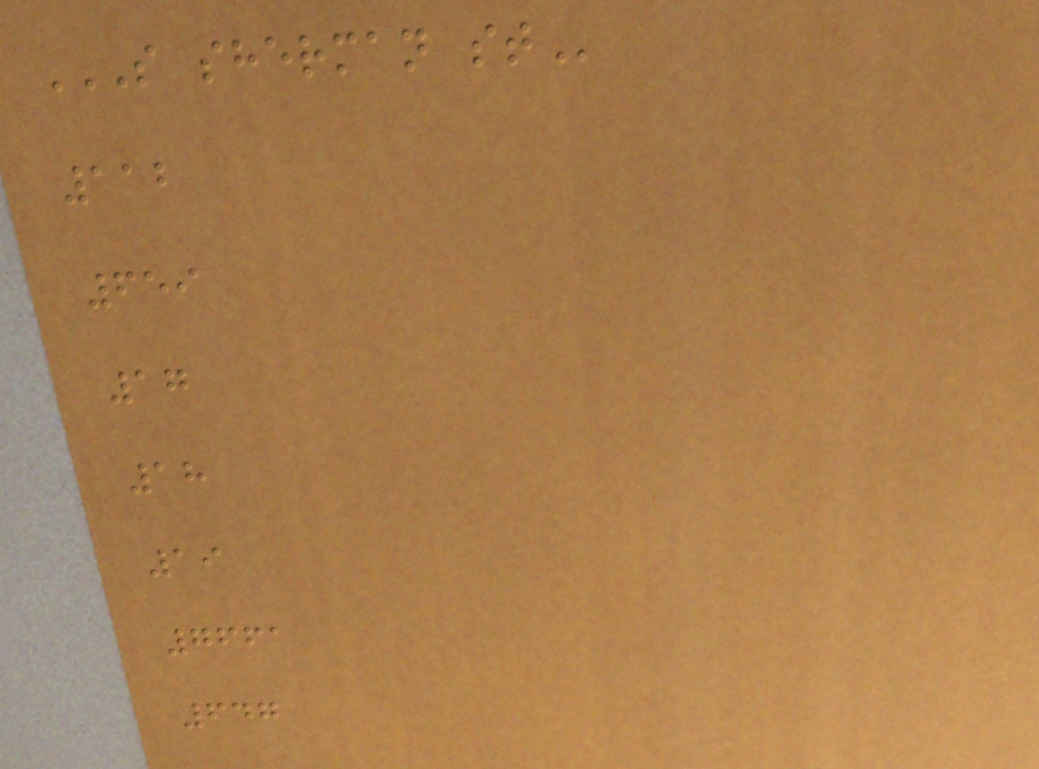S SHERMAN ST
112
659
17
18
19
7661
647
